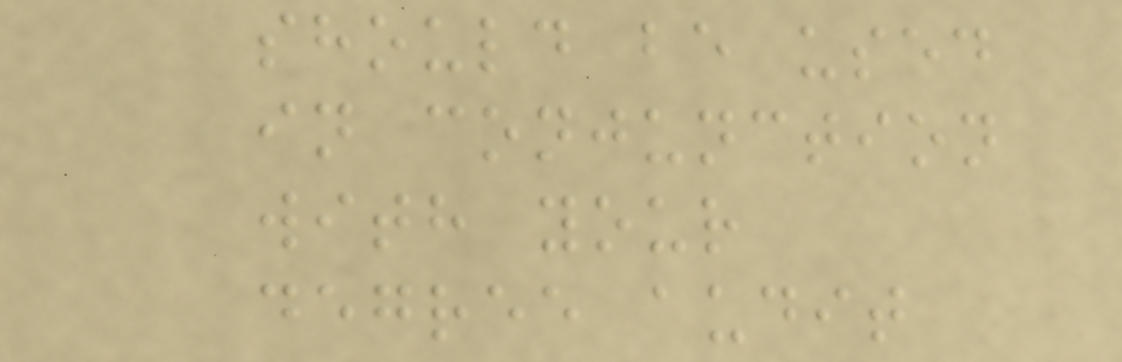should be used
in conjunction
with your
degree audit
